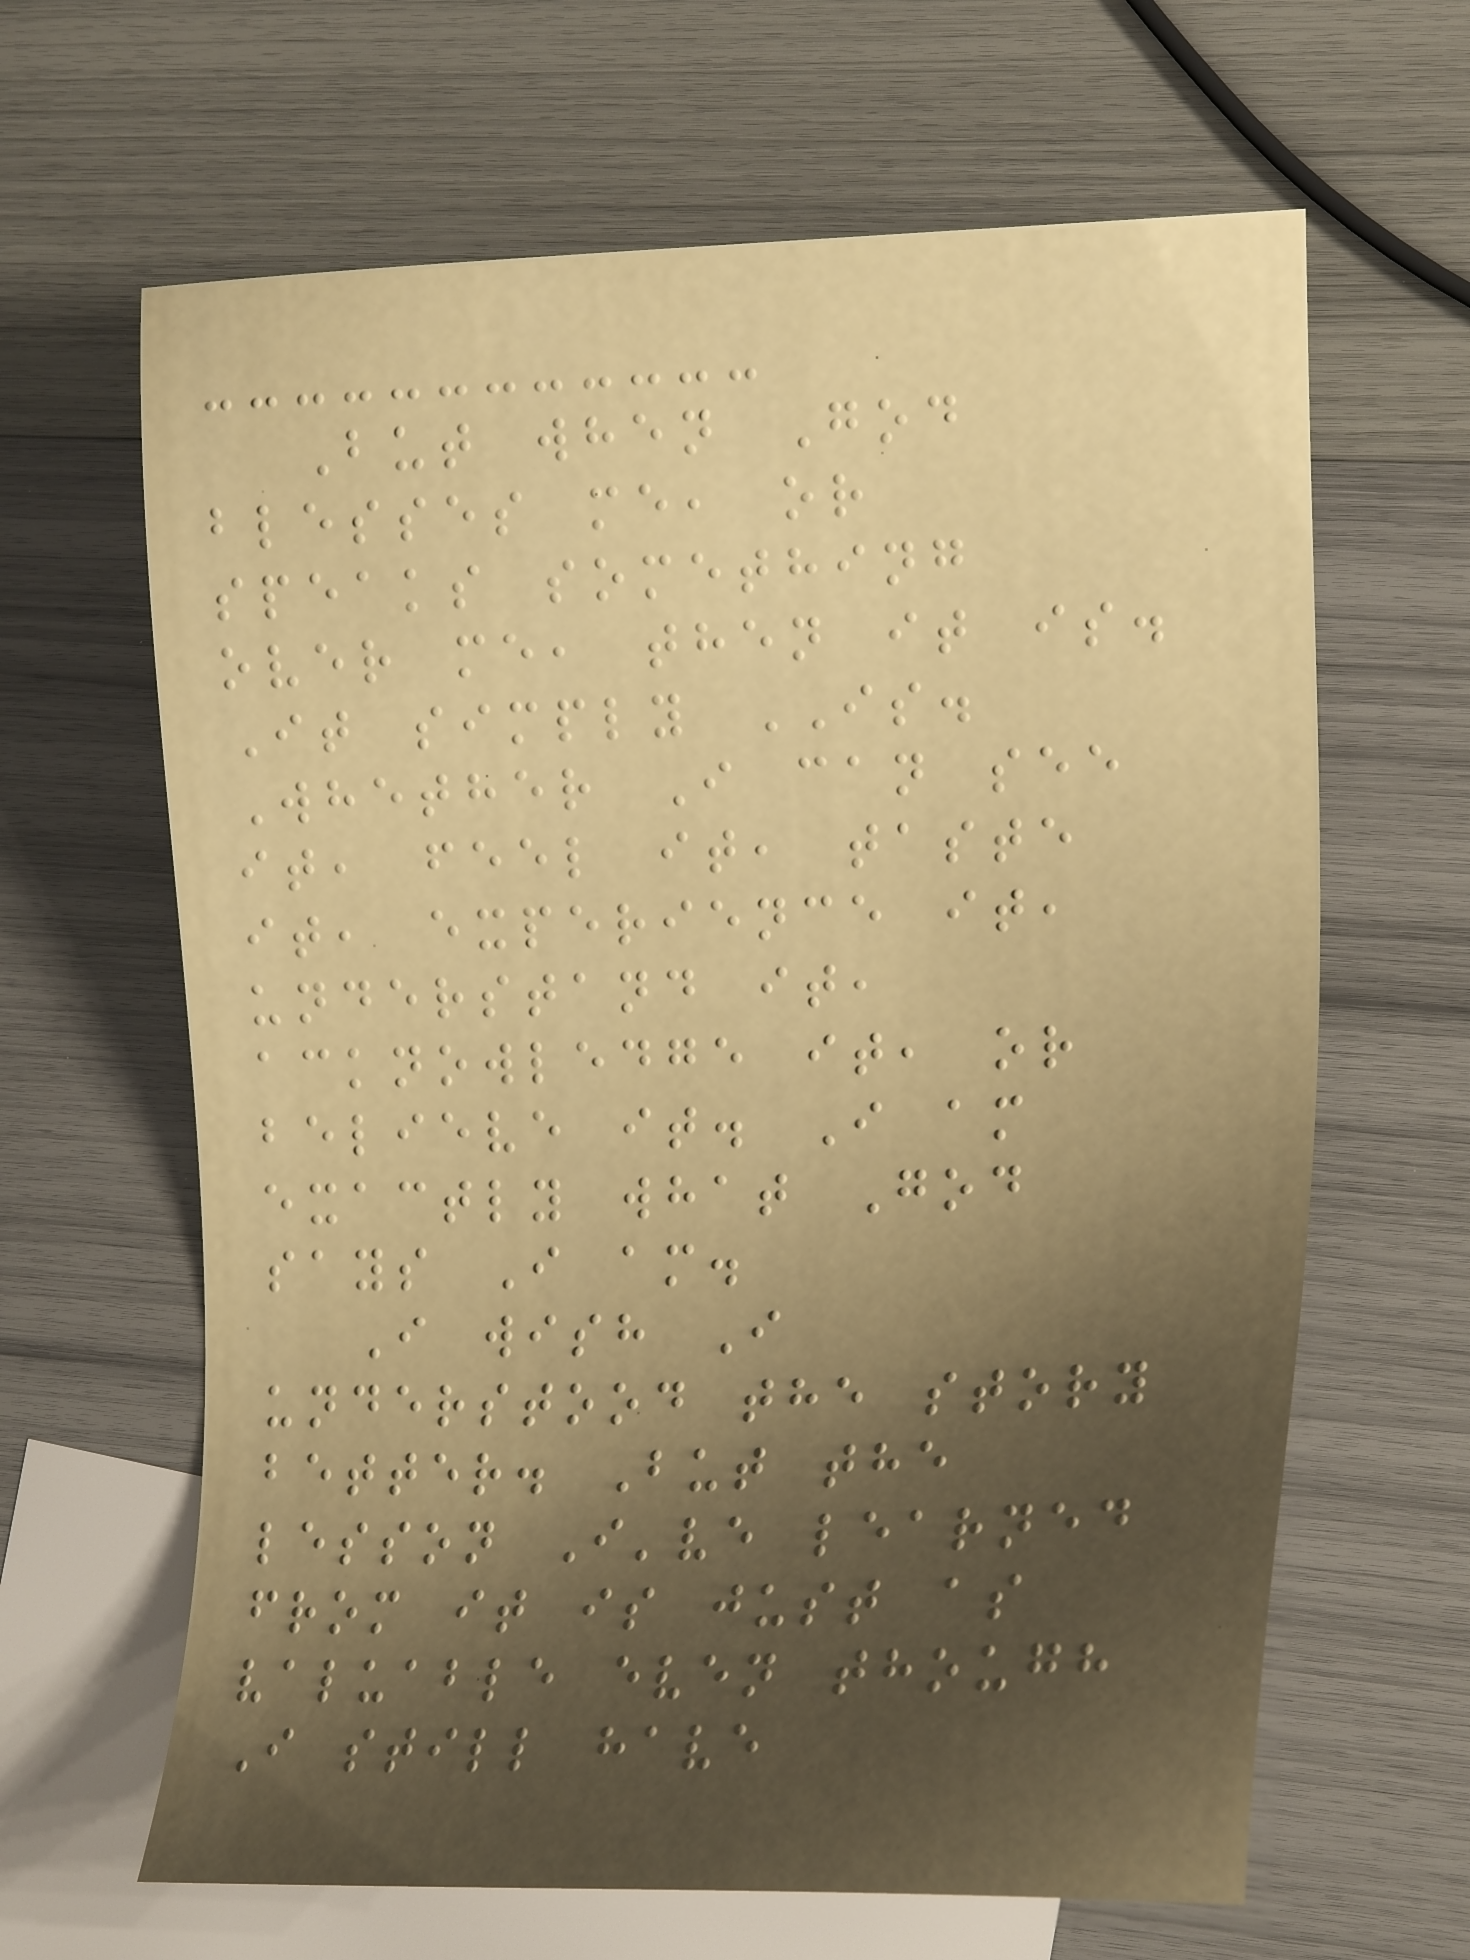But when God
blesses me, or
speaks something
over me, then it is.
It simply IS.
Whether I can see
it, feel it, taste
it, experience it,
understand it,
acknowledge it, or
believe it. I am
exactly what God
says I am.
I wish I
understood the story
better. But the
lesson I've learned
from it is just as
valuable even though
I still have
